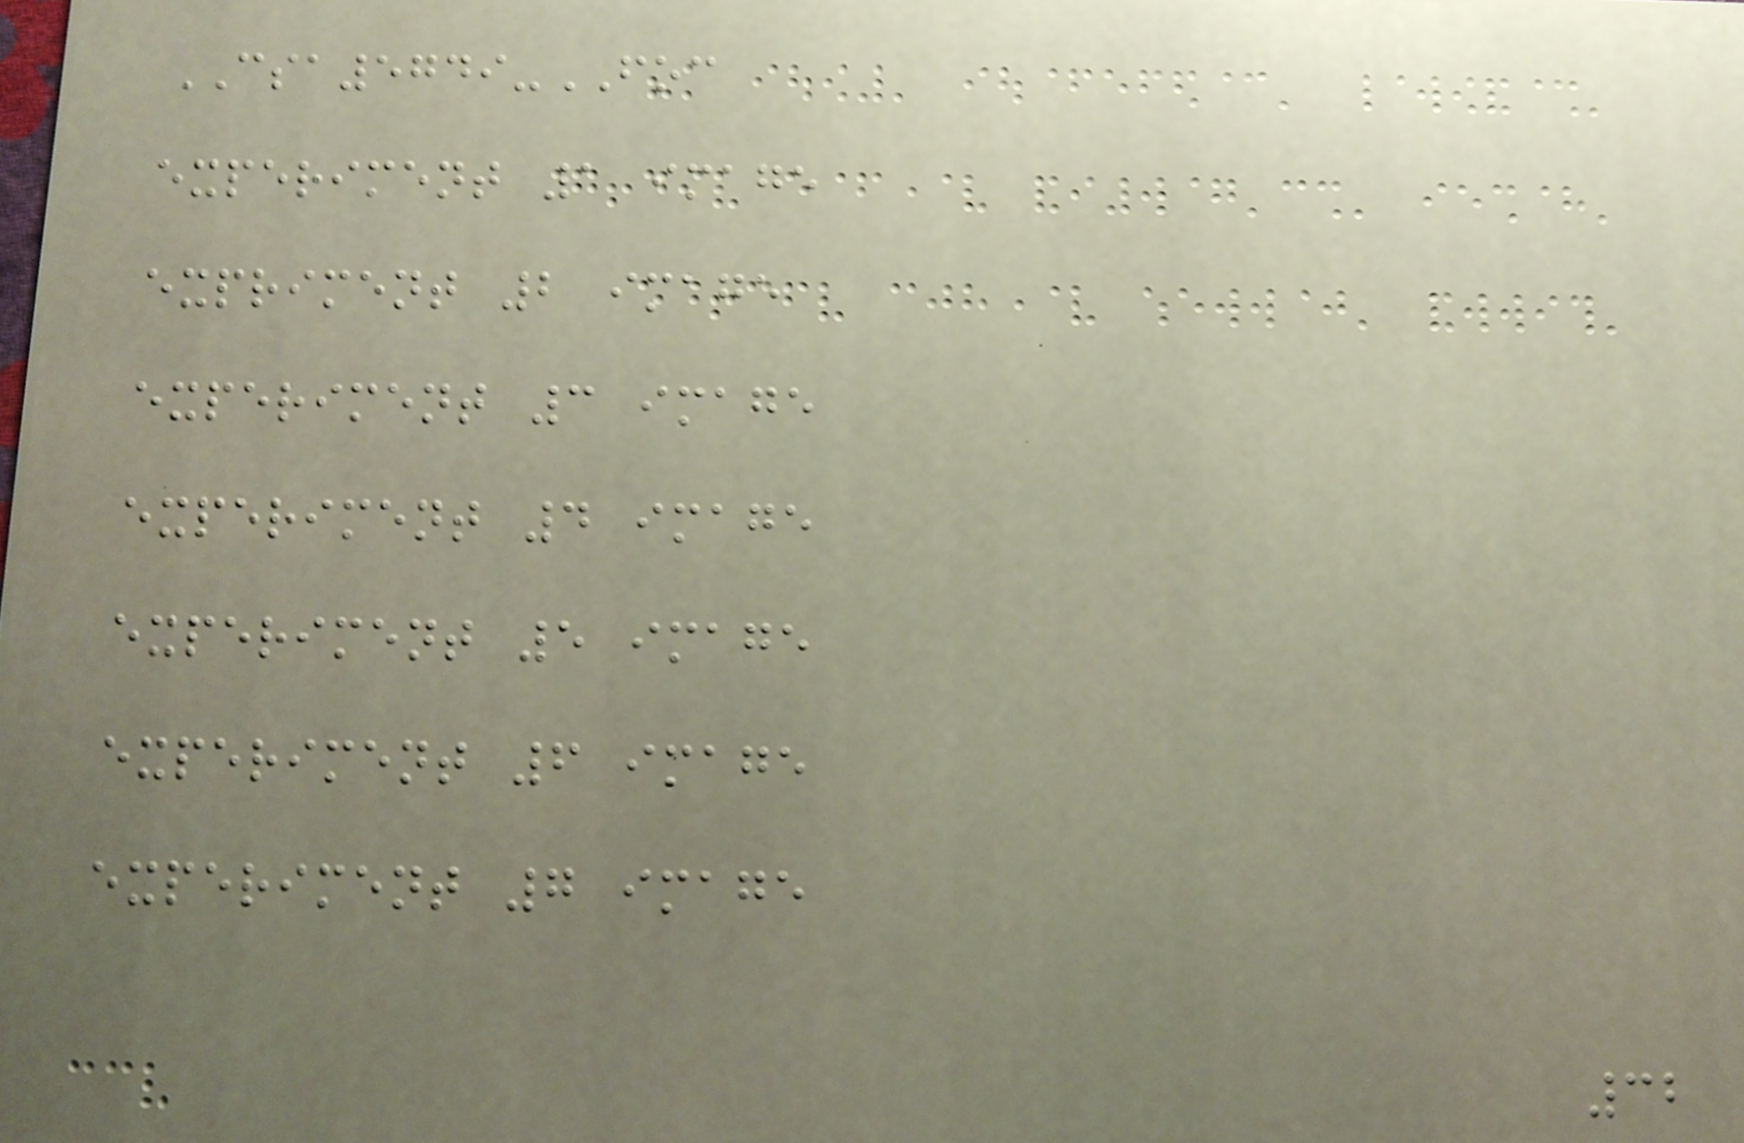CSA5749-FOC
experiment 1 image
expriment 2 image
experiment 3 image
experiment 4 image
experiment 5 image
experiment 6 image
experiment 7 image
32
